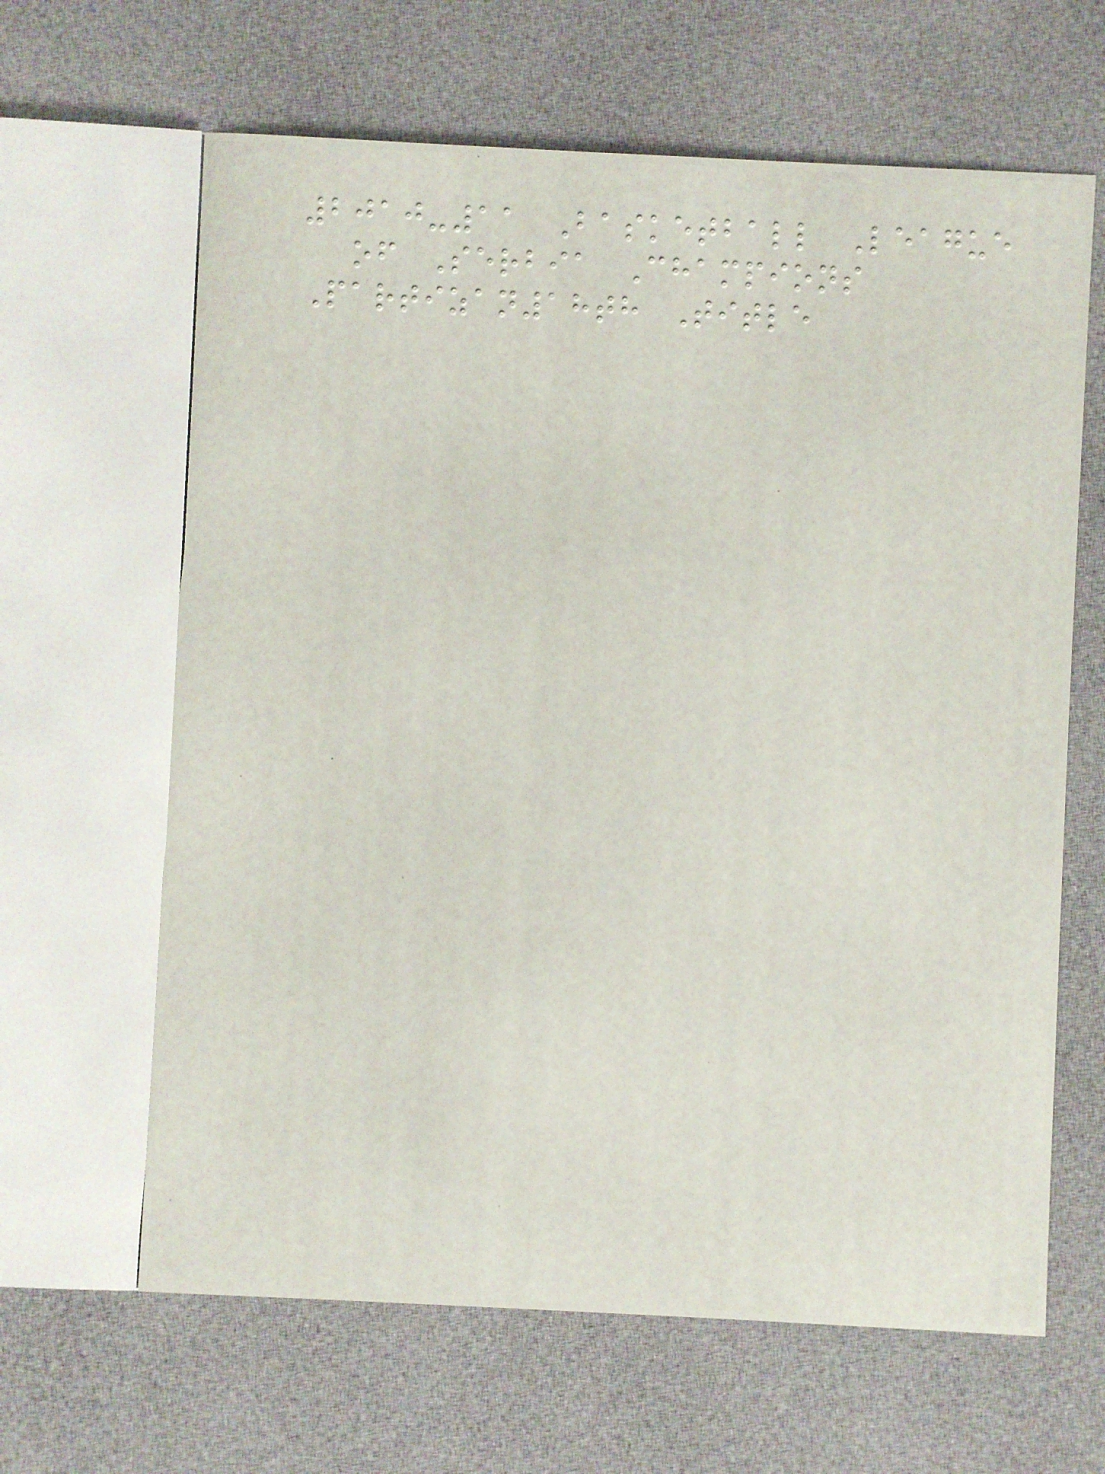2010-11 Basketball League
of Serbia Champions
Partizan18th Title
